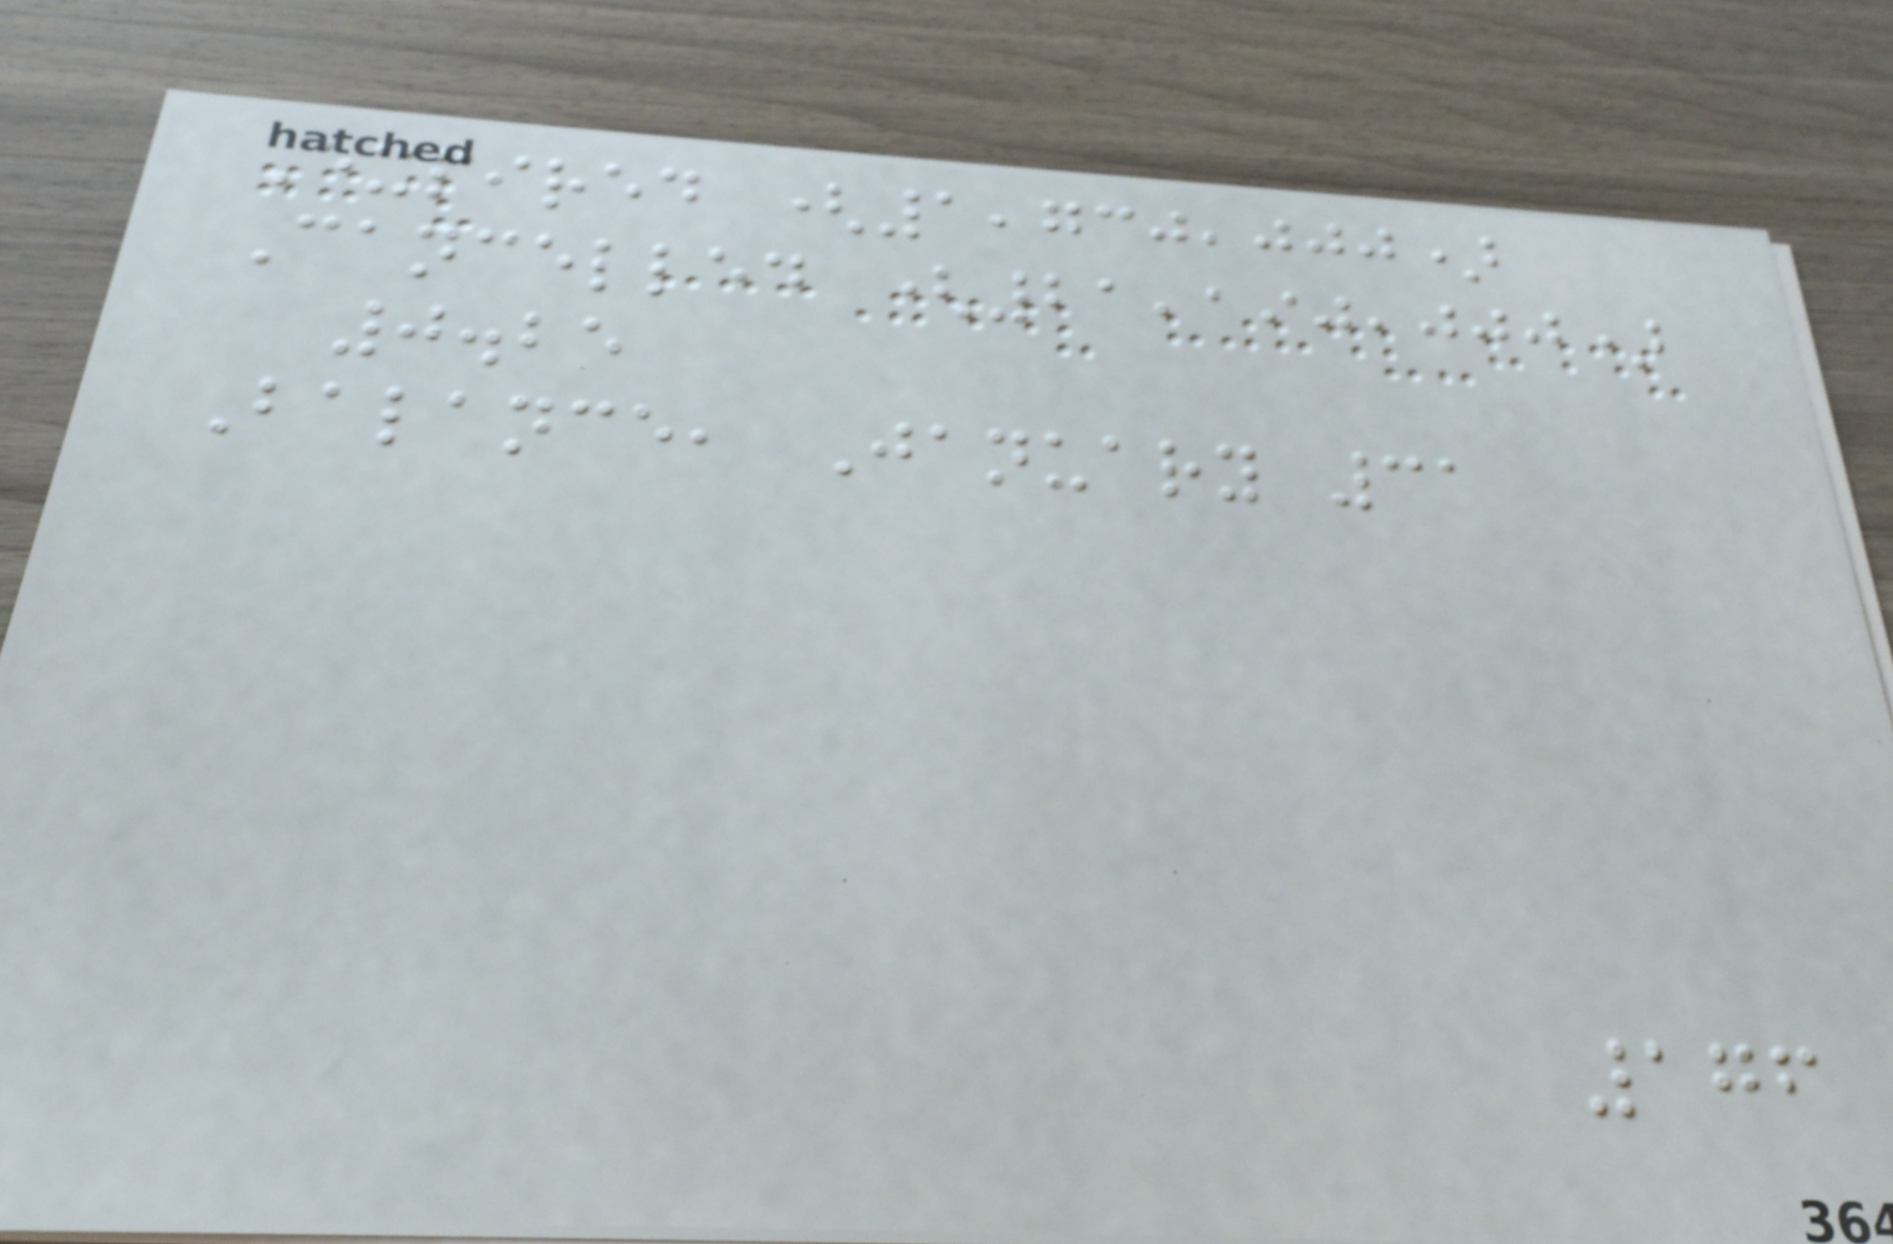Expired (1,730,000)
Cancelled (21,190,000)
0.25
Balance, January 31
176
